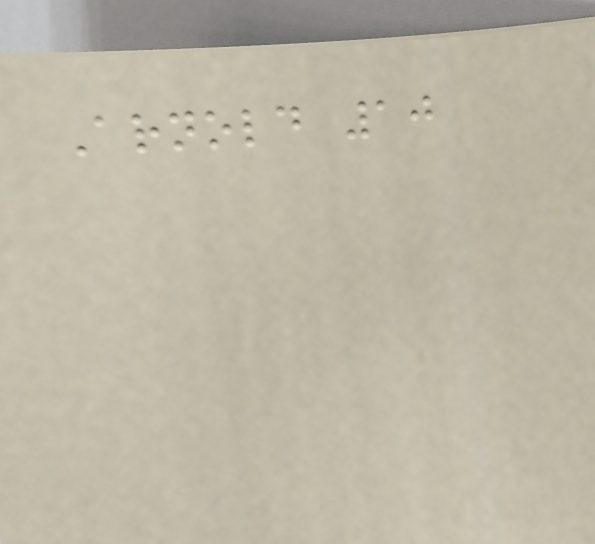Arnold 10
